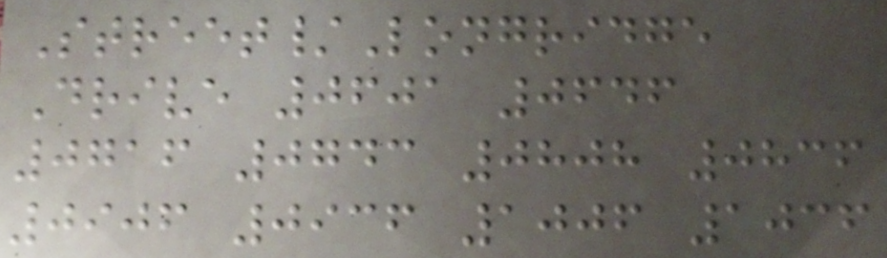Street/Longridge
Drive 0601 0646
0716 0743 0808 0836
0906 0936 1006 1036
